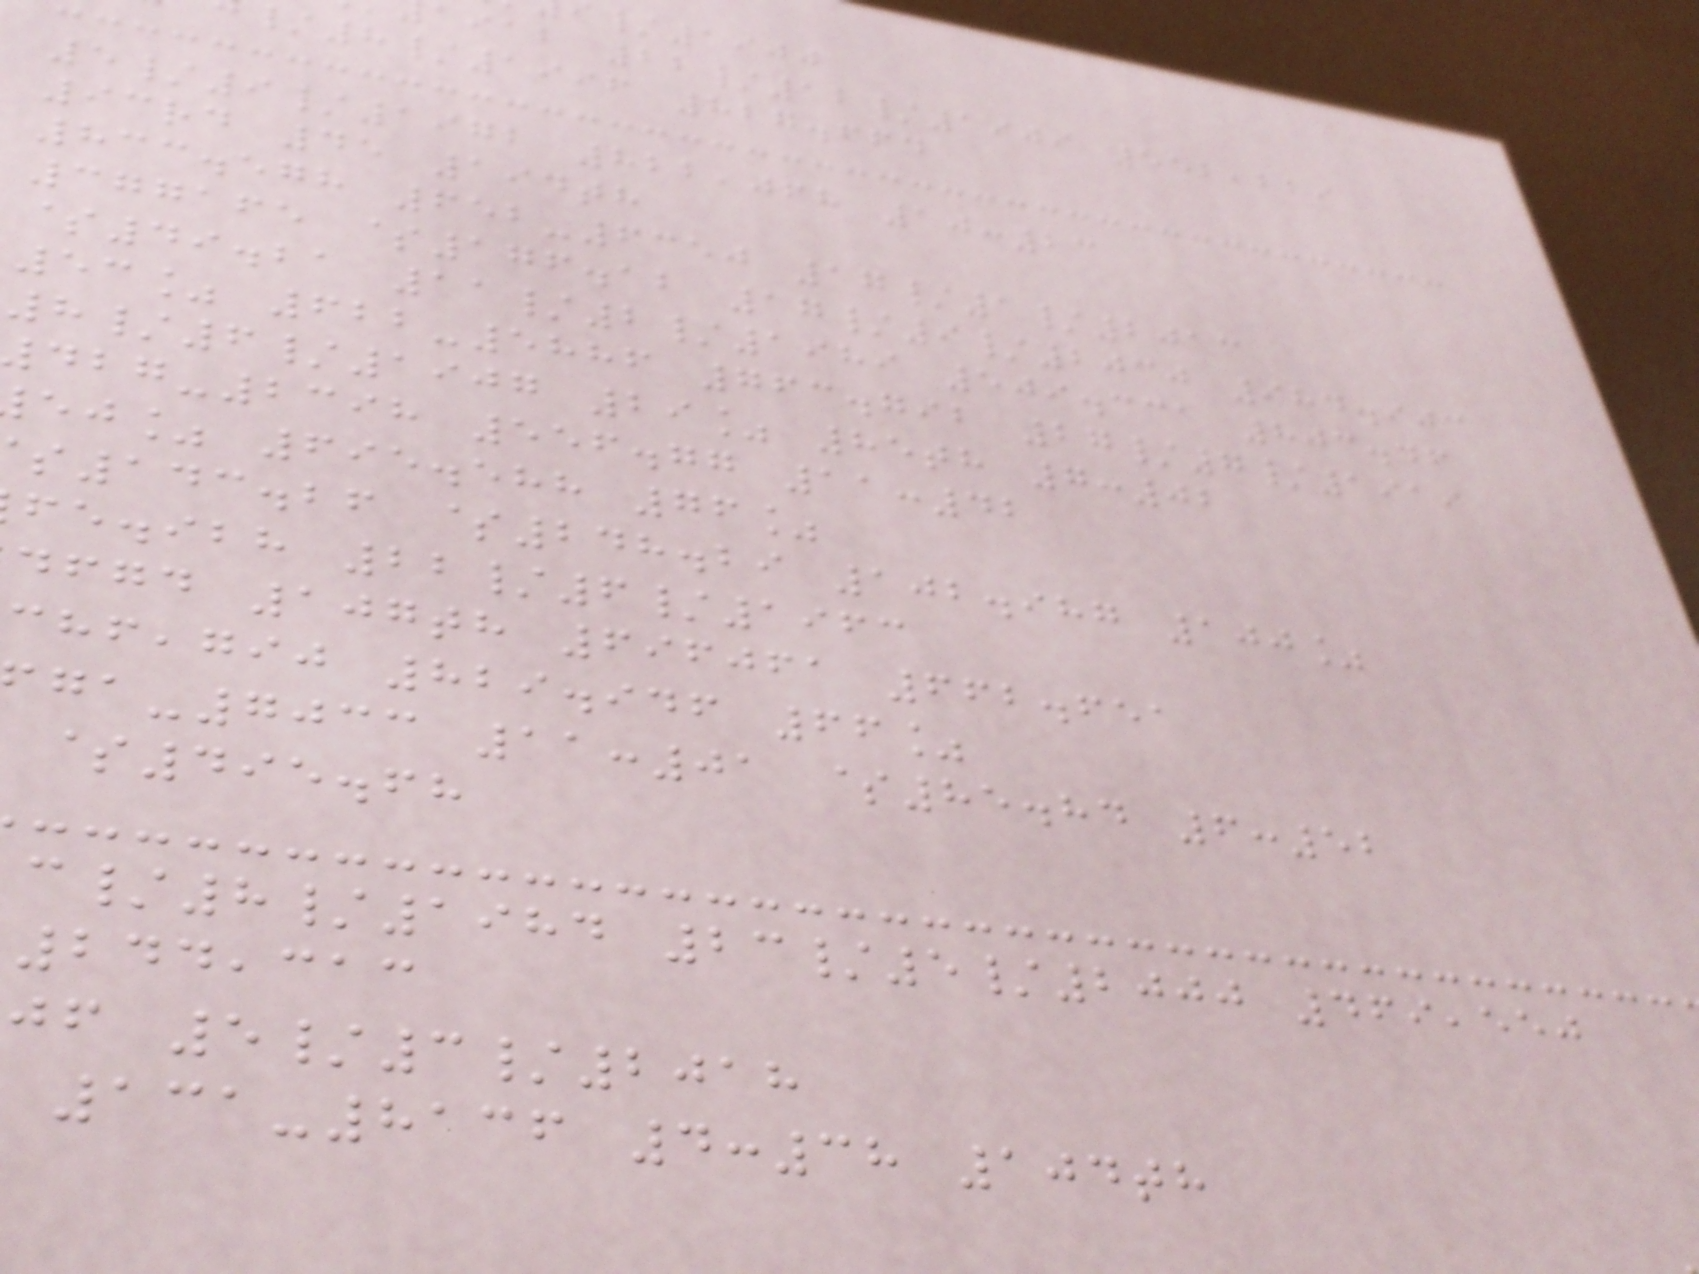/1900
aiab 22/12/1909 552,229
8/1996 827.664
5/9/1972 822,068 10:23
93rd 45 194th
833.578 652-6350 17/1/2013
377165 $176.12 17/9/2030 984.903
$49.21 11/2/1989 509.331 803.46
53% 622-5886 763.792 27/7/1919
8/6/1907 29% 85th 7:02
-2398 556.77 11:42
ej% 695.588 76%
143.26 $248.29 102.987 100%
fe.ibh 22/6/1963
dfgd 107th 696061 662.651
,gij 829.946 66%
-7033 11:01 $85.84 6:52
$495.68
/8/1984 23/5/2000 469,550
244,313
jf 5/3/2018
131-8136 4:38 104th
